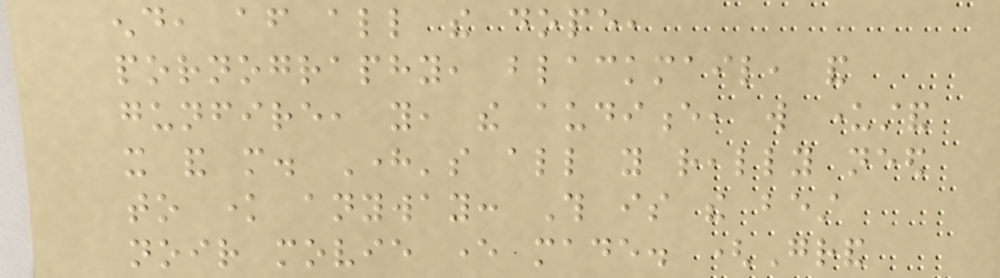end, after all the dope,
pornography, blackmail, and
gunfire, you, the audience, will understand
it and more. Here's all you really need
to know anyway: This is the best
noir movie ever made. (Grand
